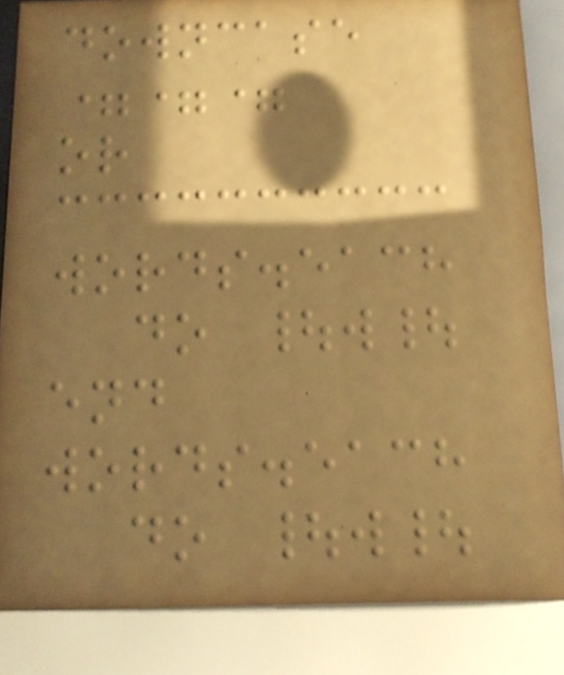downcase
===
or
words.each
do |w|
end
words.each
do |w|
